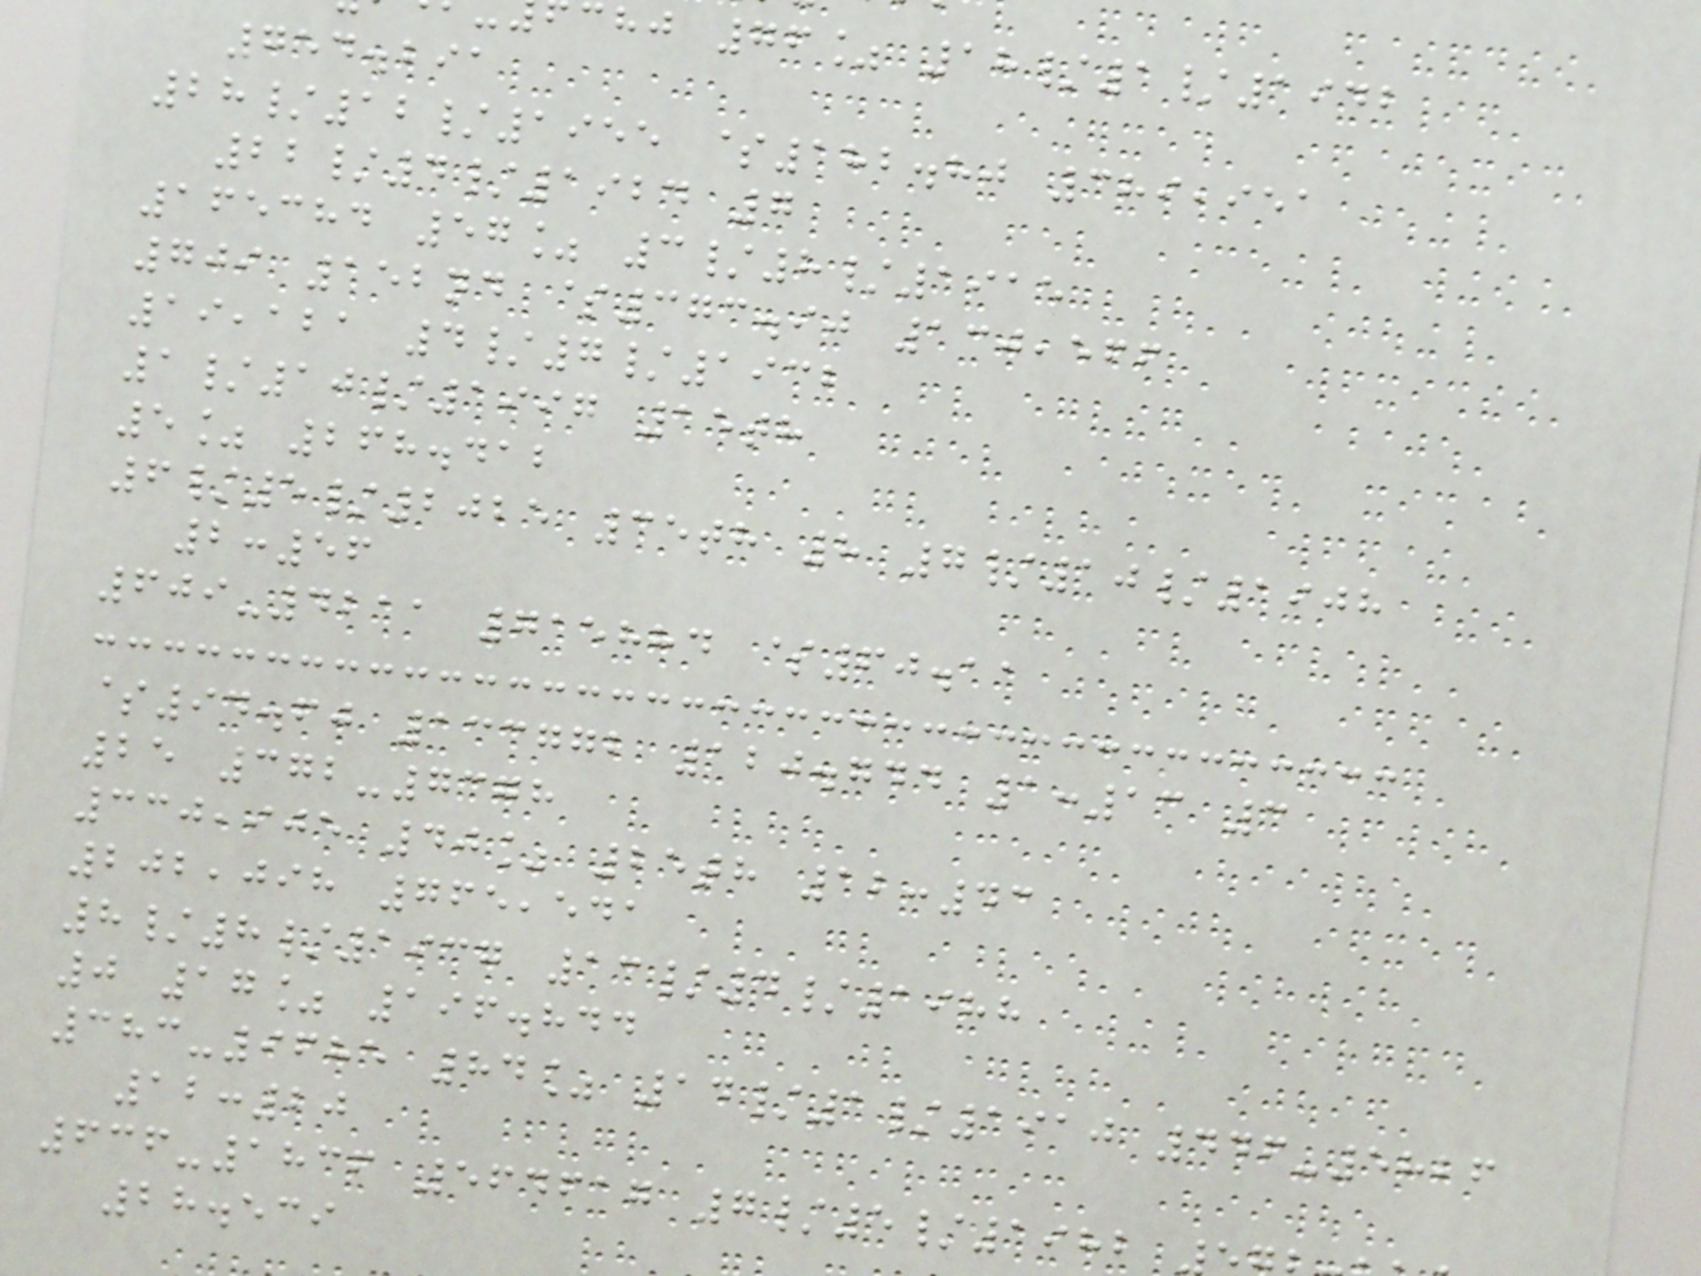chj 76% 18/1/1942
754.291
28/12/1955 $182.80 389,951
22/4/1924 7
165384 57% 3/8/1915
709 152nd $373.90 130,566
19,121 4/7/1932
1/10/1997 15th
5% 268.412
6/5/2025 35th 8 7/10/1908
2:56
609-4211 715884 $60.11
$94.60 133772 120.744 1:13 3
25 372-7378
330,905 40% 25th 12:43
202,098 765,541
8/8/1937 13/4/1988
0 17% 196.844
383-9685 84% 14/1/1910 446-5826
12:20
636-1836 564617 7/5/1982
28.539
